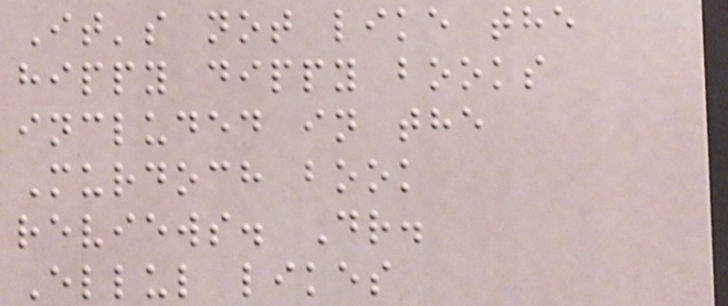It's not like the
hippy dippy books
included in the
Murdoch book
reviews. Dr.
Ellul likes
